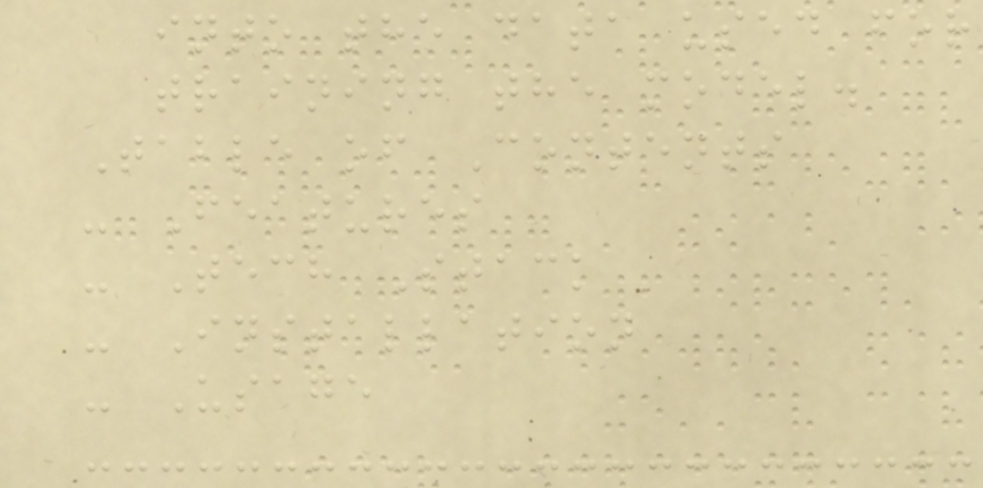into the data used for
training the model.
Table of Contents
- Features
- Tech Stack
- Installation
- Usage
